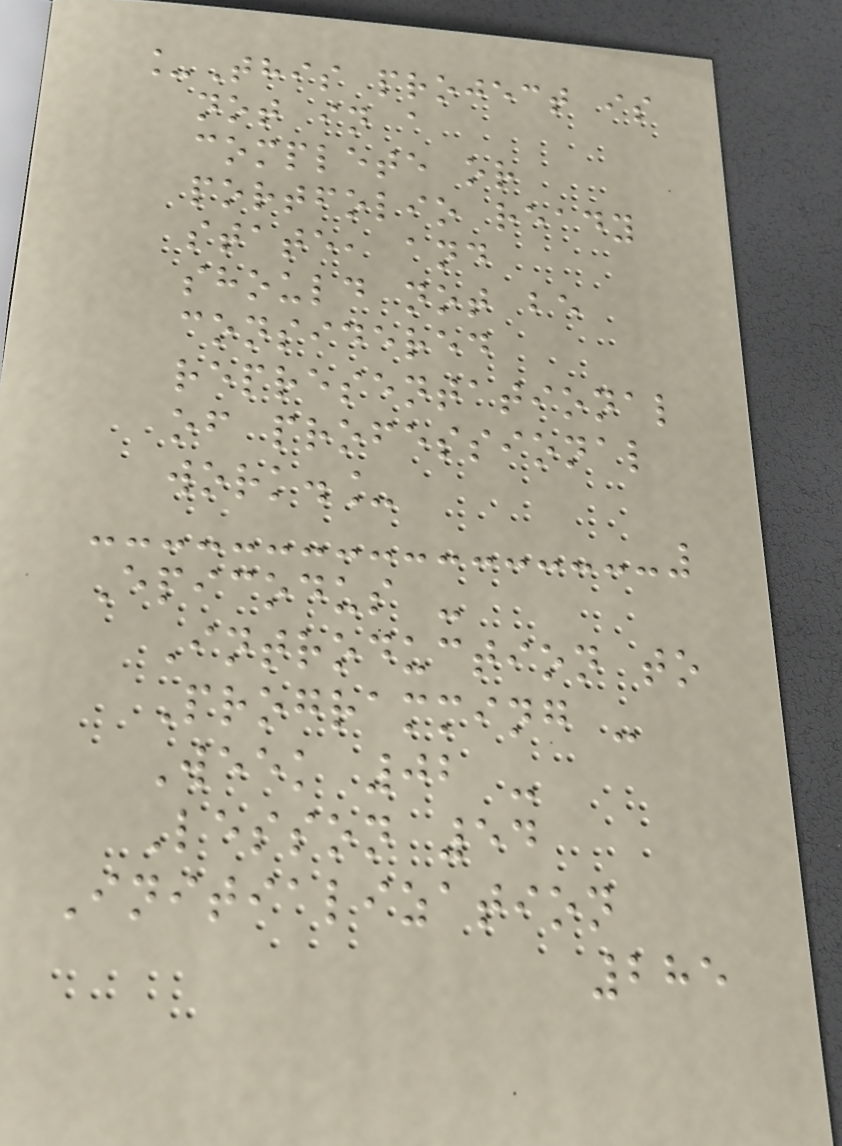_This project is
not in a
complete or
portfolio ready
state, and
should not be
considered
representational
of professional
work._
Epicodus -
Introduction to
Programming -
Week 02 -
Lesson 54
Initialization
285
